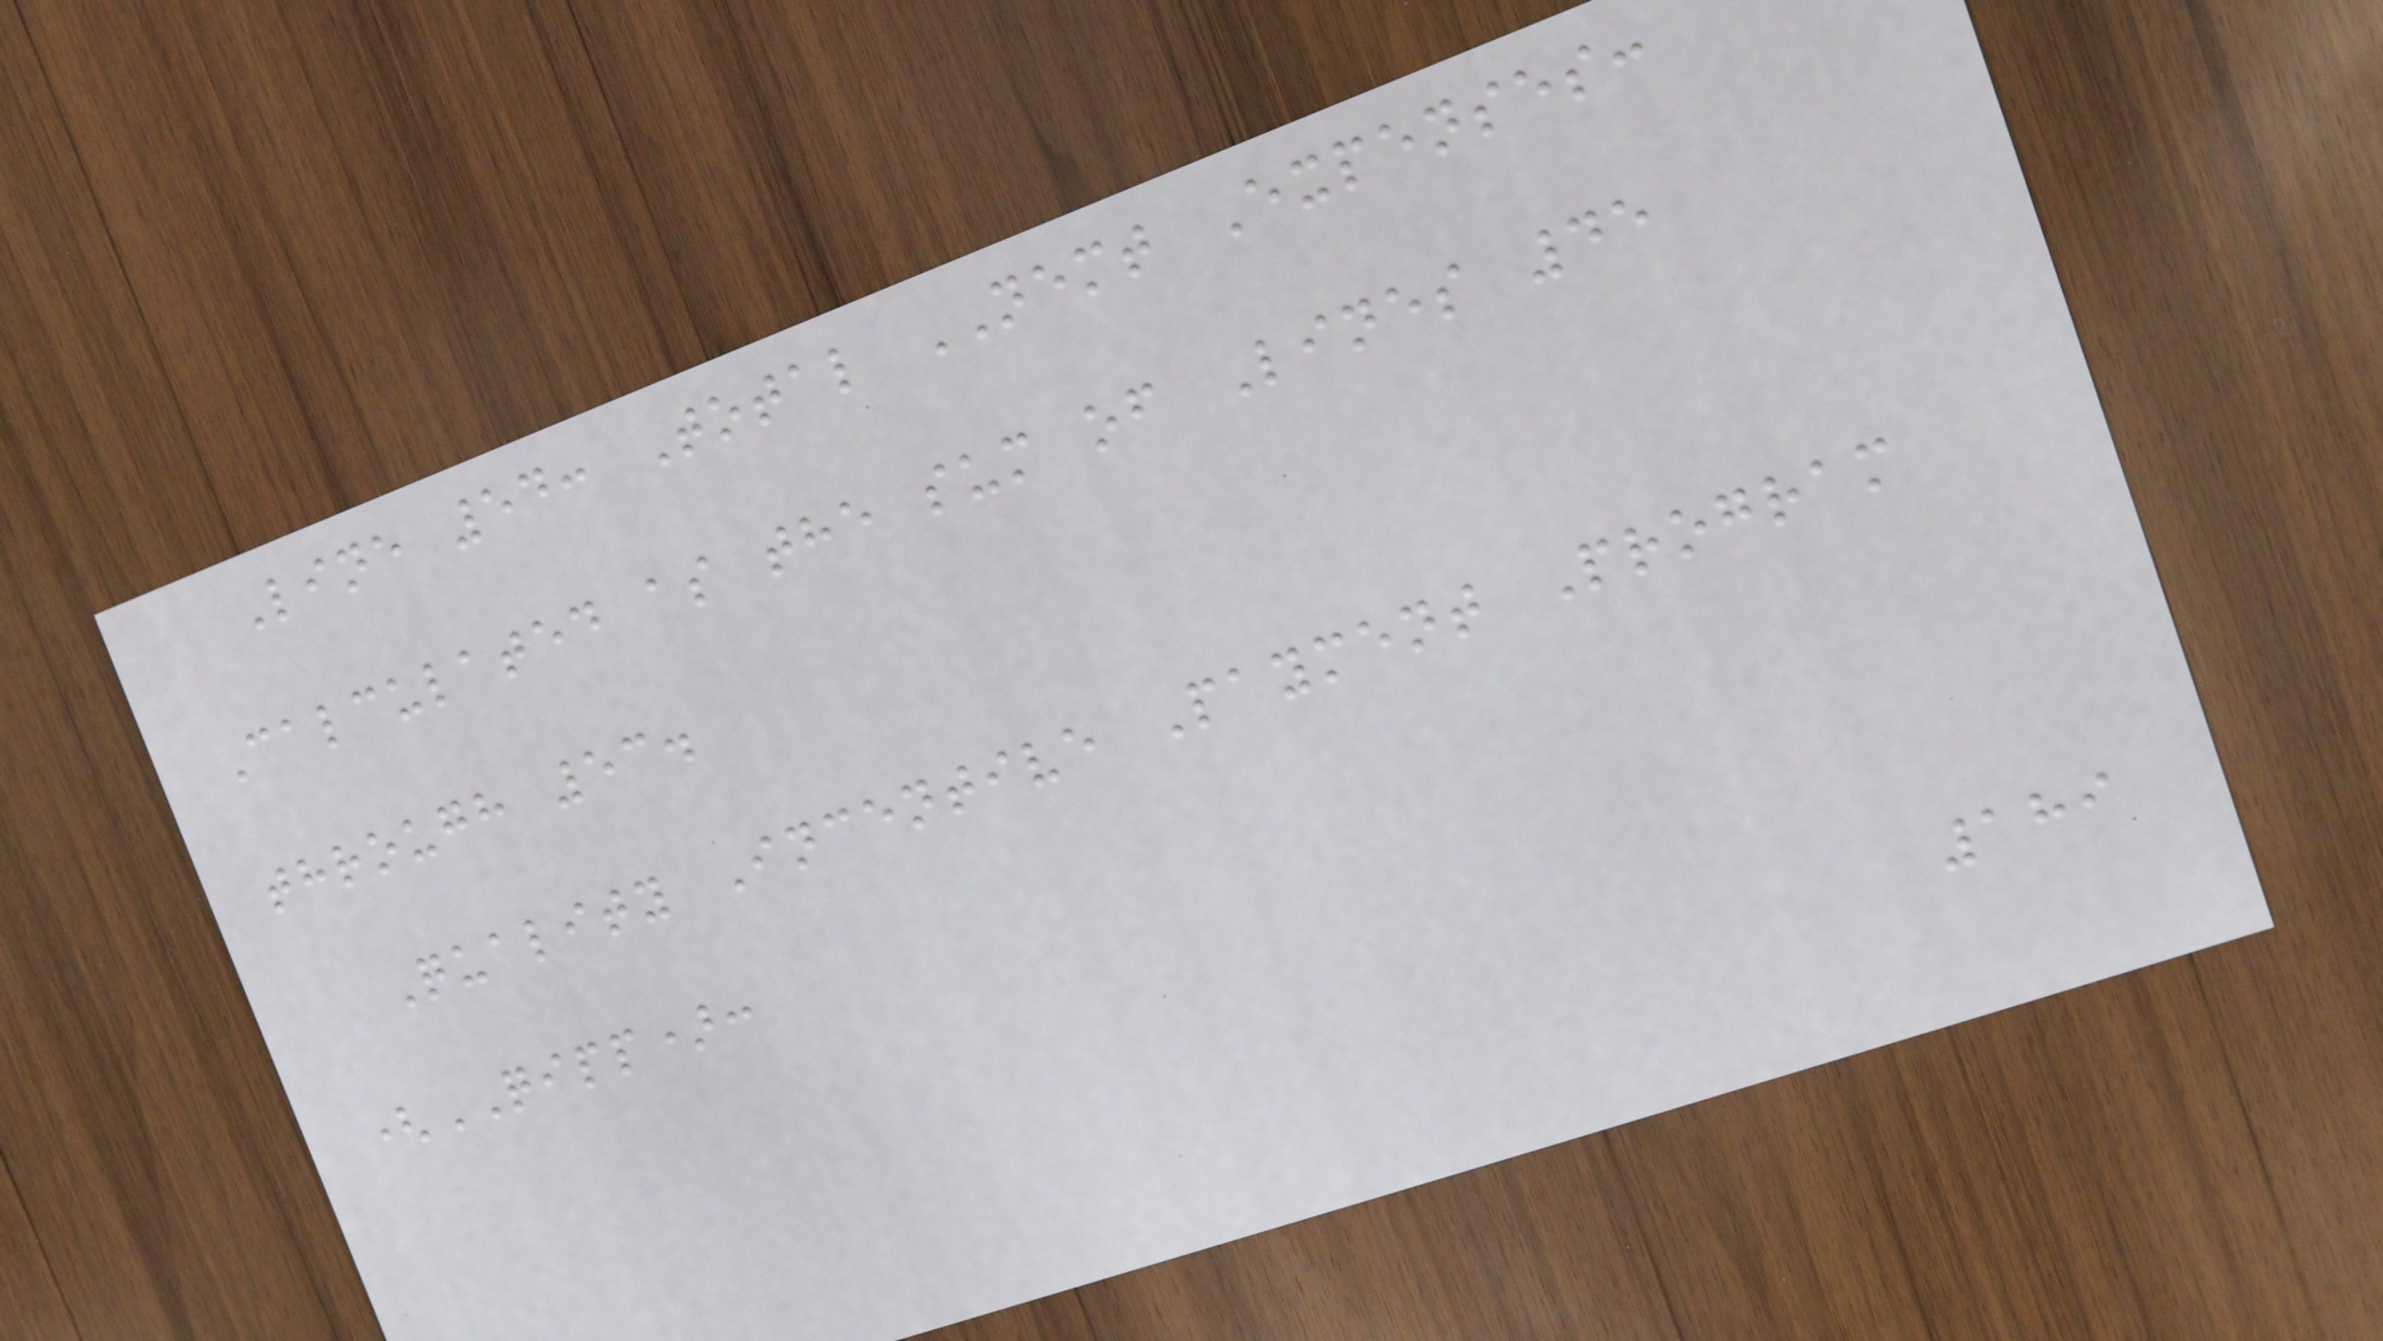Line 54: Total NEMT Expenses:
Calculated as the sum of Lines 45
through 53.
Quality Incentive Payment Program
(QIPP):
189
